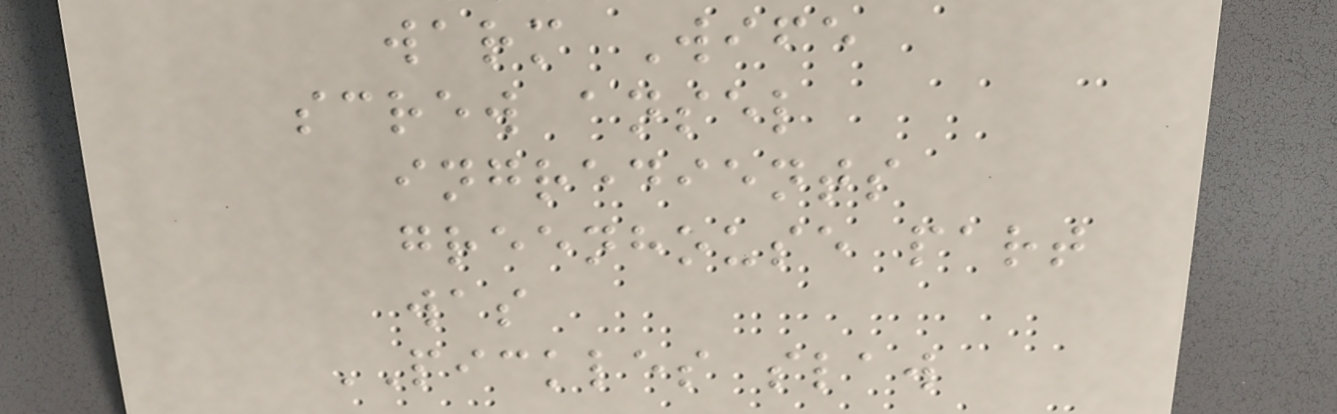warm Wife
screw ansel
ingredients
greenhouse part
was
PICKLES slaw
